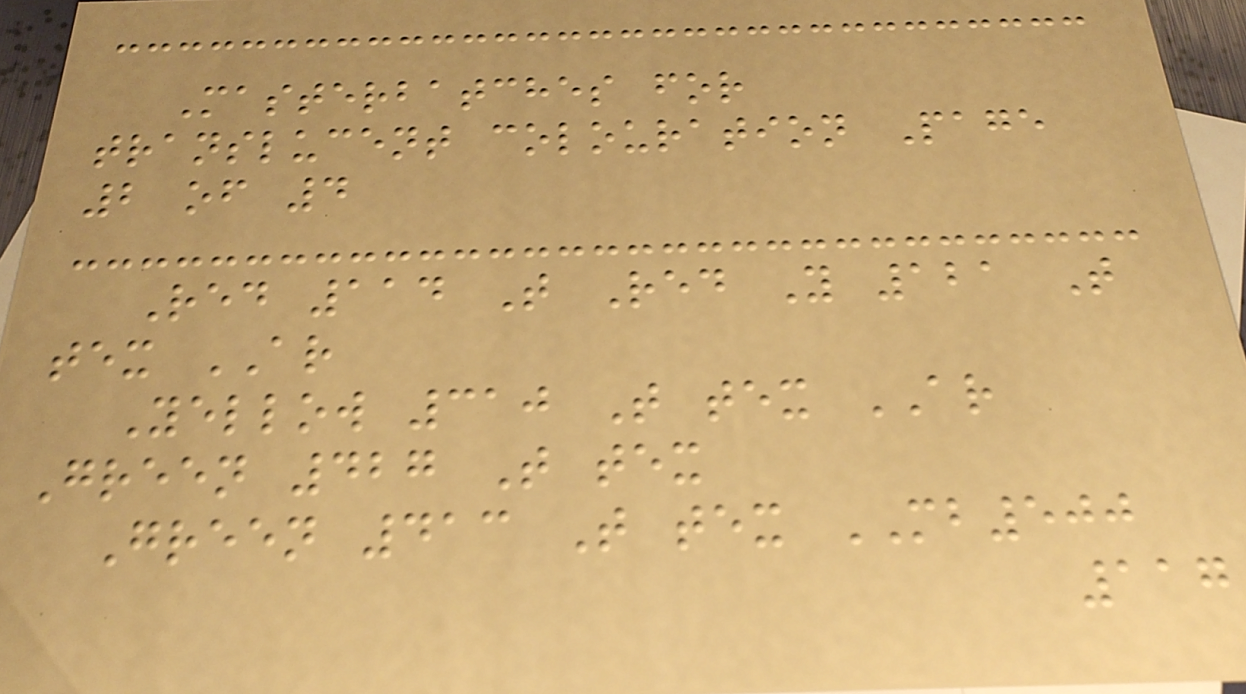Masterbatches for
translucent colouration Page
2 of 4
Red 114 T Red Y 121 T
tex AR
Yellow 310 T tex AR
Green 427 T tex
Green 413 T tex MB500
117
